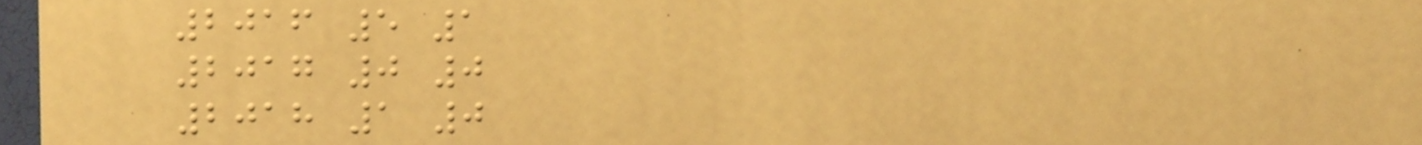2016 5 1
2017 0 0
2018 1 0
